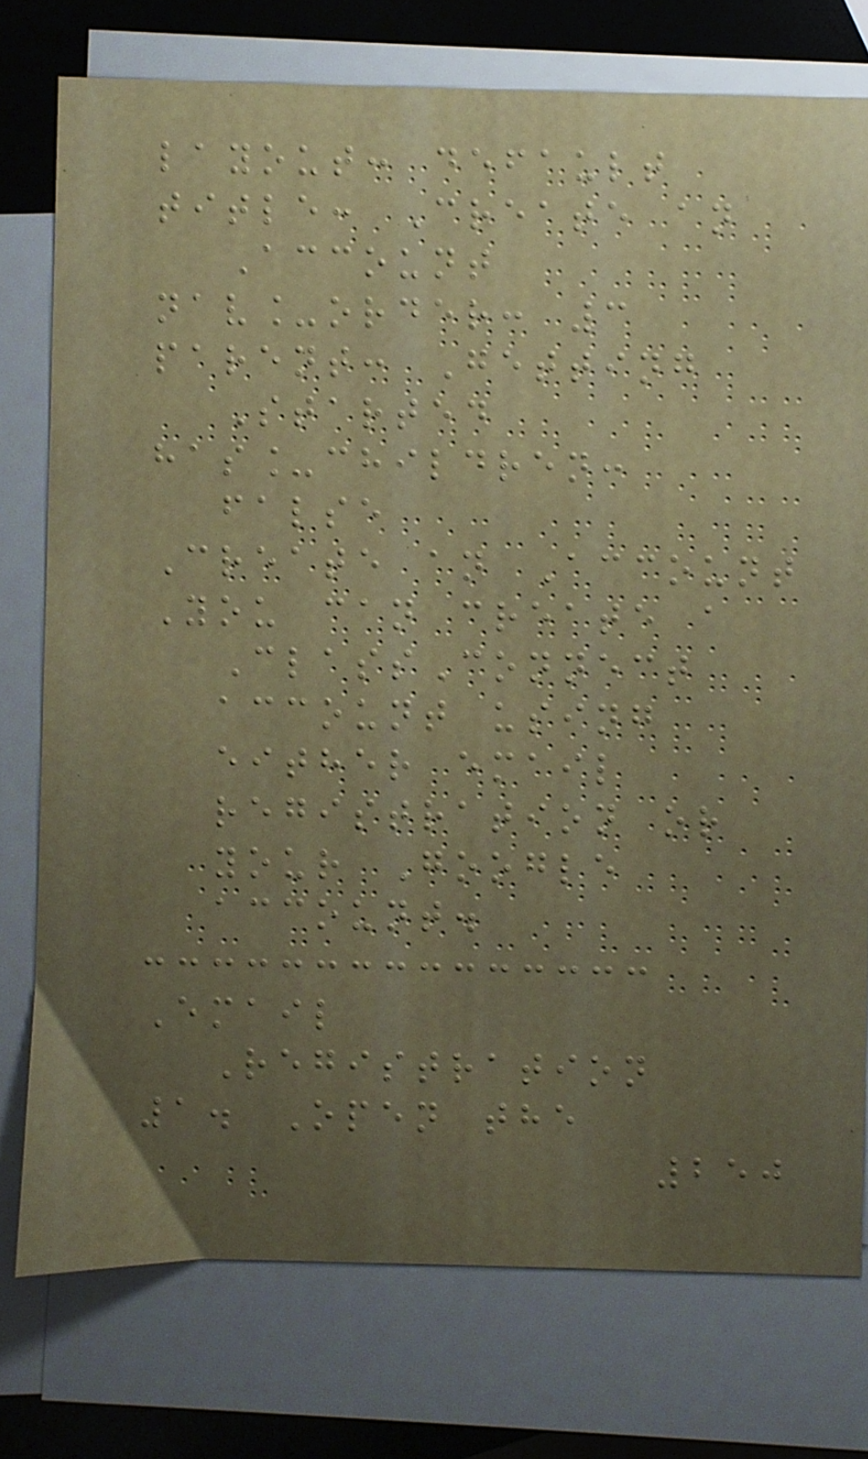layout: default
title: Create an
Account
nav_order: 3
parent: Getting
Started
has_children:
false
Create an Account
You can create a
ClassConnect
account using
either email
registration or
your Google
account.
Email
Registration
1. Open the
250
